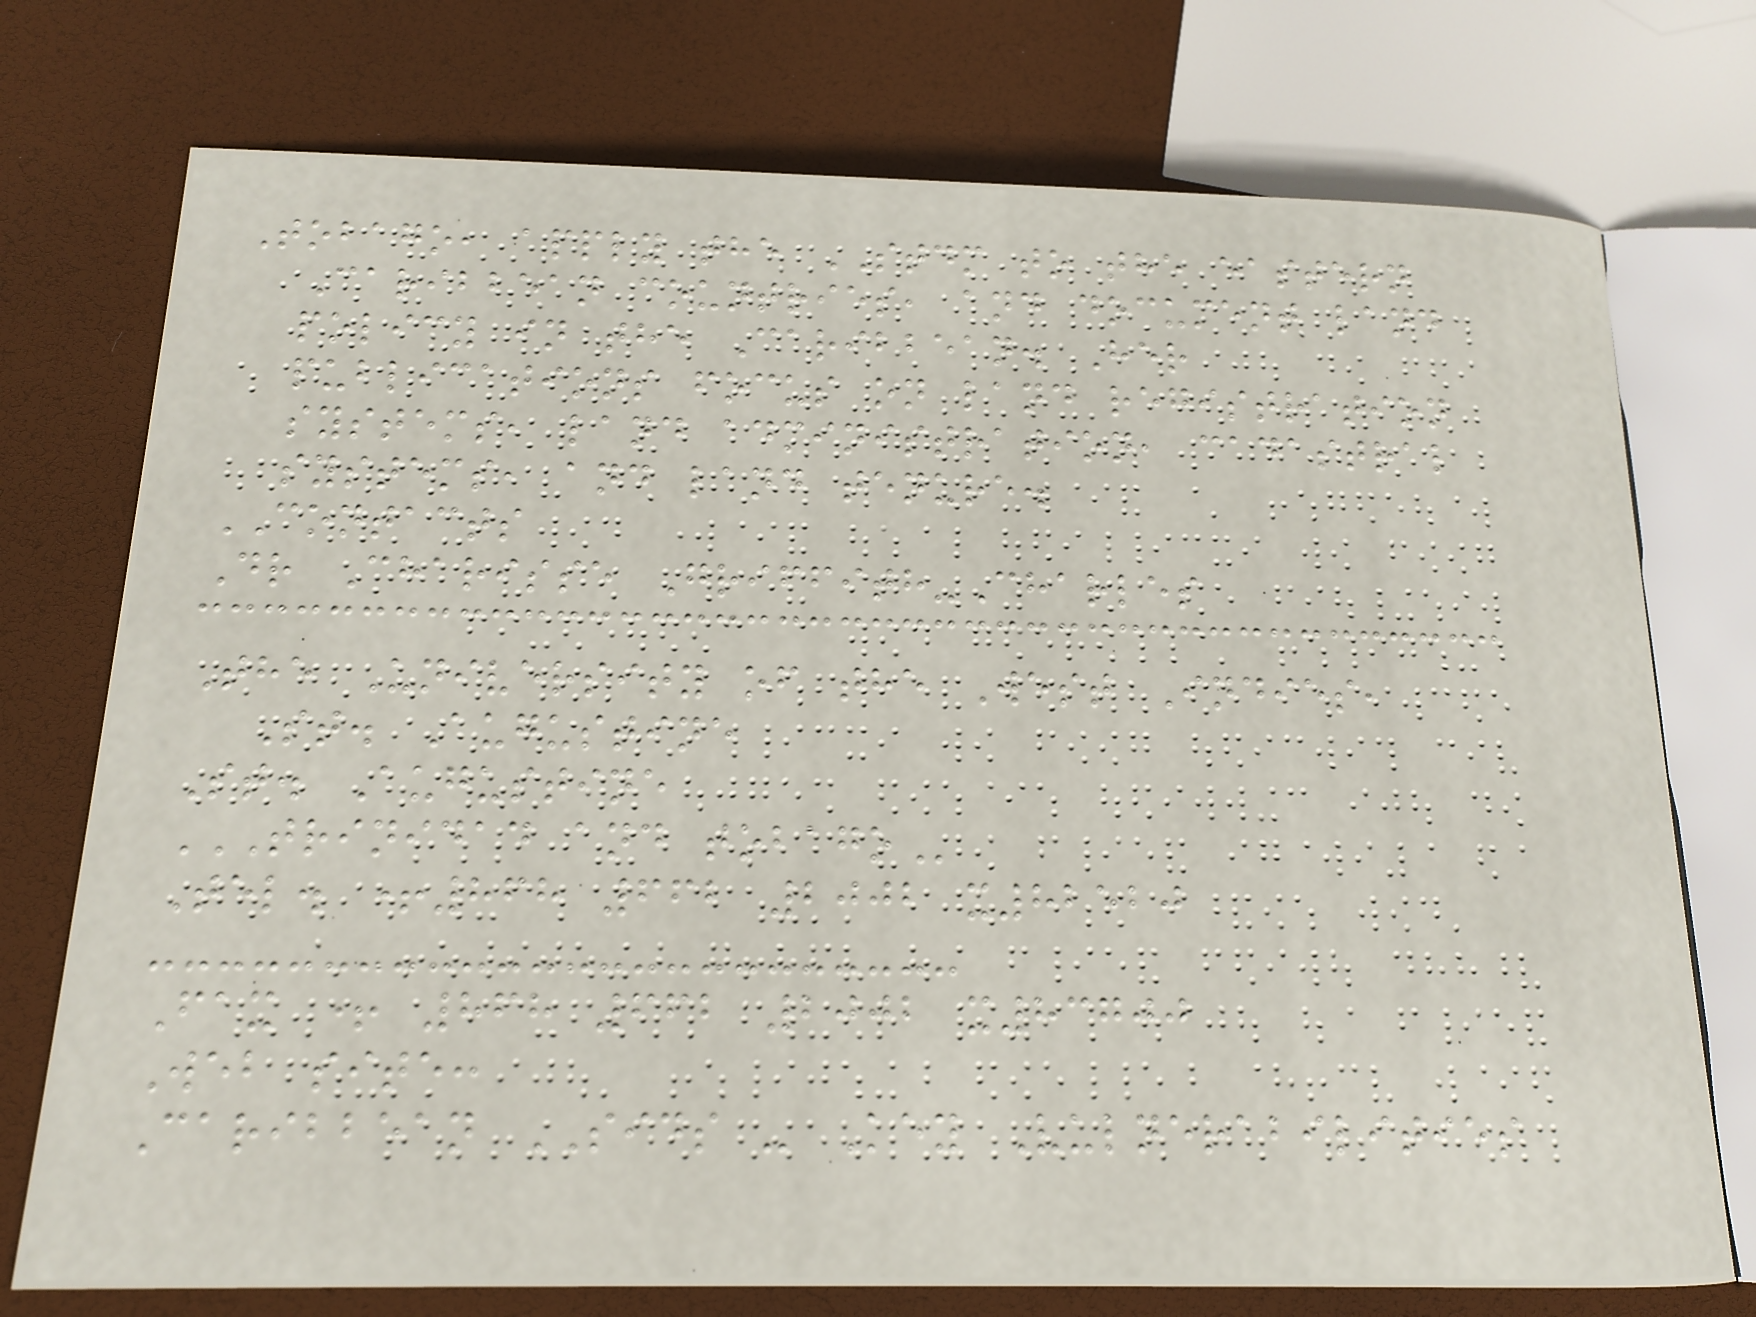Tobago, apply the STDM to the eastern
Caribbean countries, and document land
policy in the Caribbean. Her
publications focus on land registration
systems, land administration, cadastral
systems, and land tenure.
CONTACTS
Dr Charisse Griffith-Charles
The University of the West Indies,
St. Augustine
St. Augustine
TRINIDAD AND TOBAGO
Tel. +868 662 2002 x82520
Fax + 868 662 2002 x83700
Web site:
Caribbean SIDS - Key Vulnerabilities
